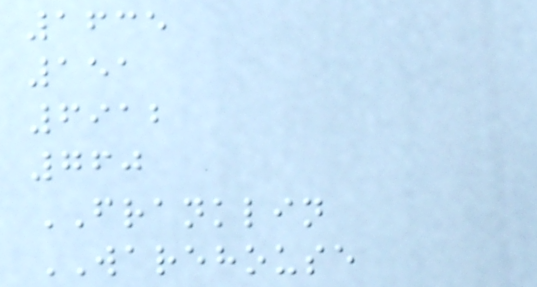1635
151
6912
760
FRANKLIN
WAREHOUSE
